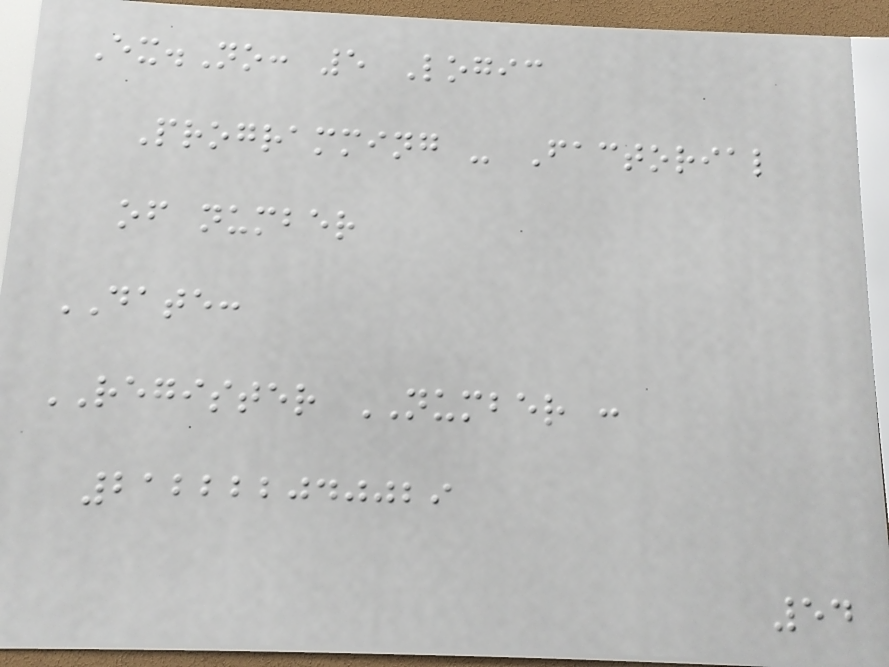Ex.No: 5 Logic
Programming - Factorial
of number
DATE:
REGISTER NUMBER :
212222040029
54
